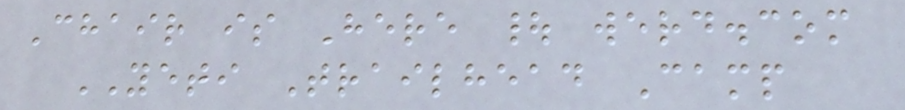Chair is Here | werd.com
YETI Trailhead Camp
